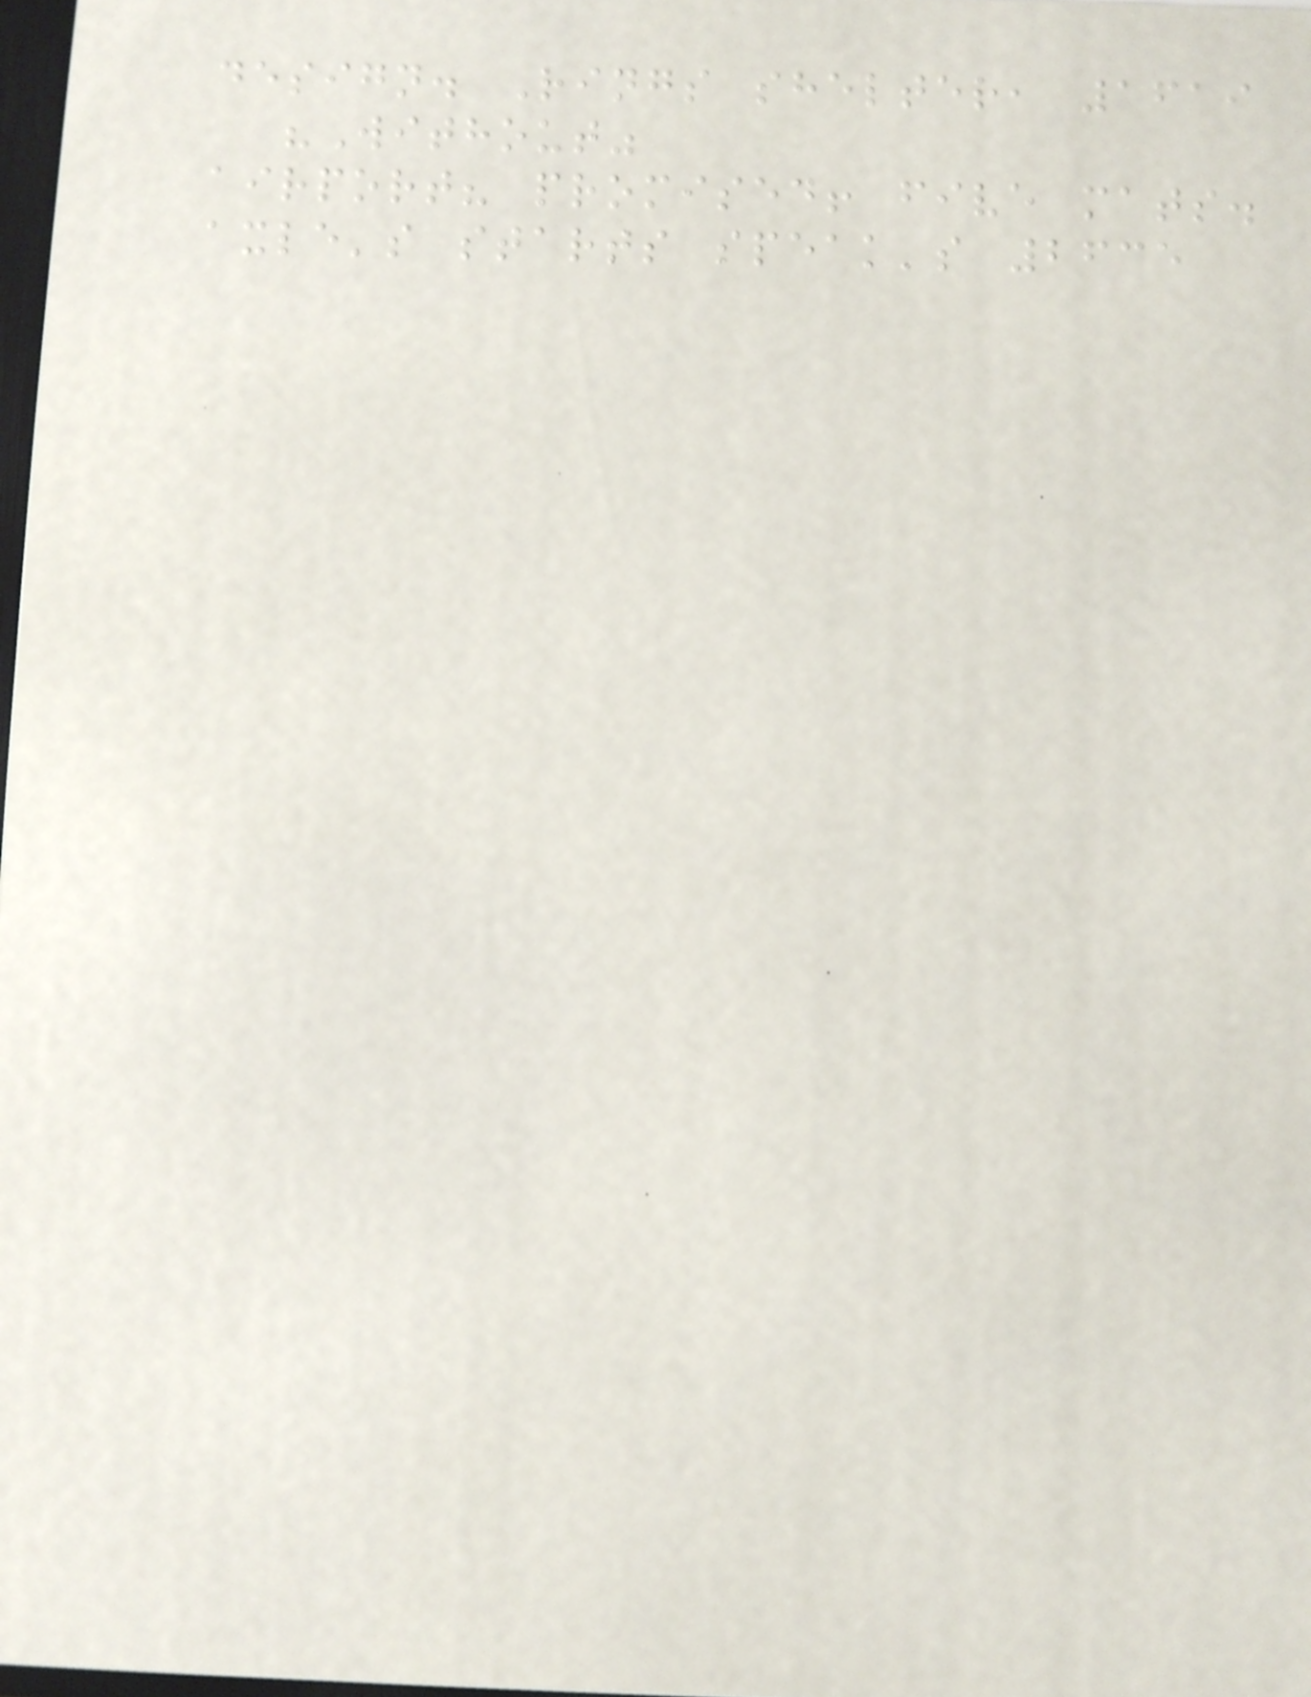design. Rings shelter, 1619
"Without"
airport? promised! five mats.
axle's starts speak's 2635
